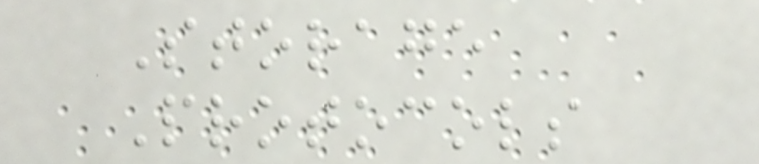Storage
Protocols
